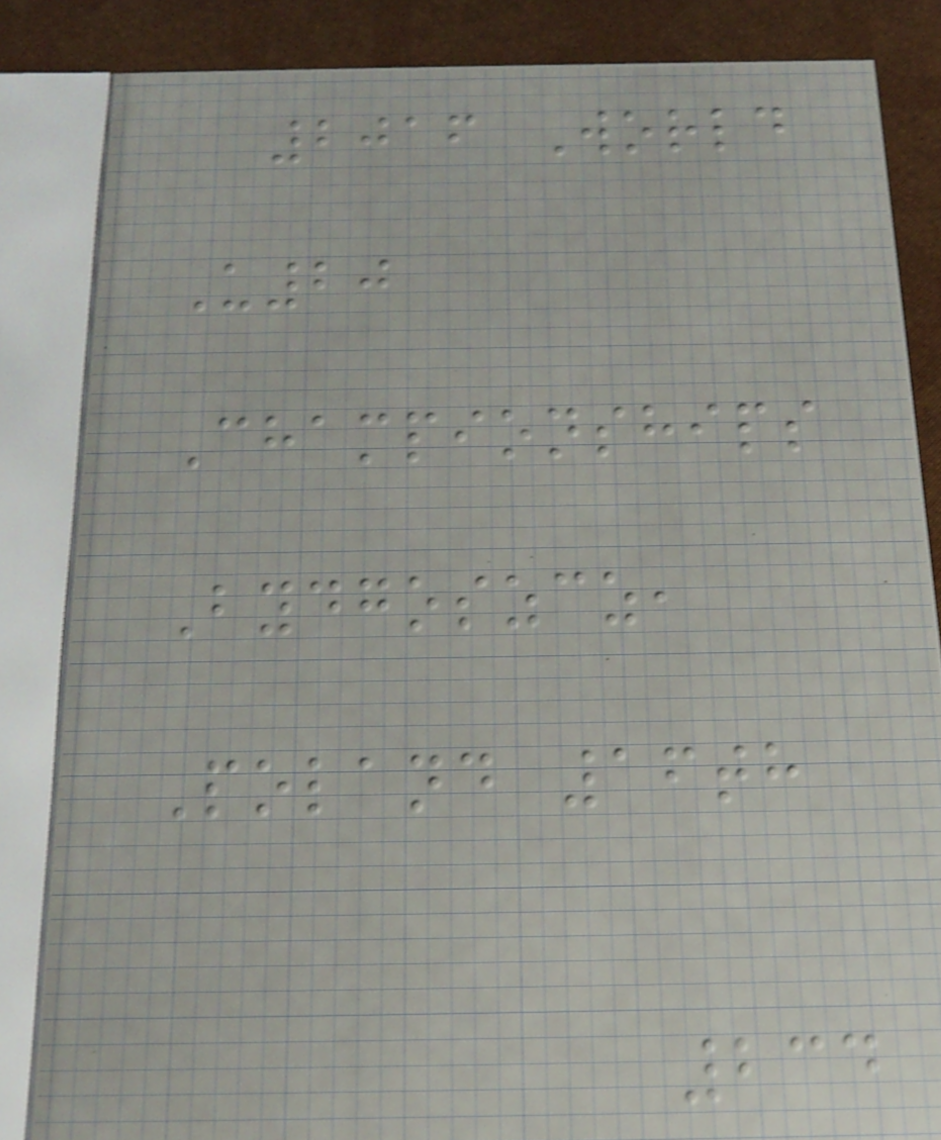2016 World
U20
Championships
Bydgoszcz,
Poland 16th
234
